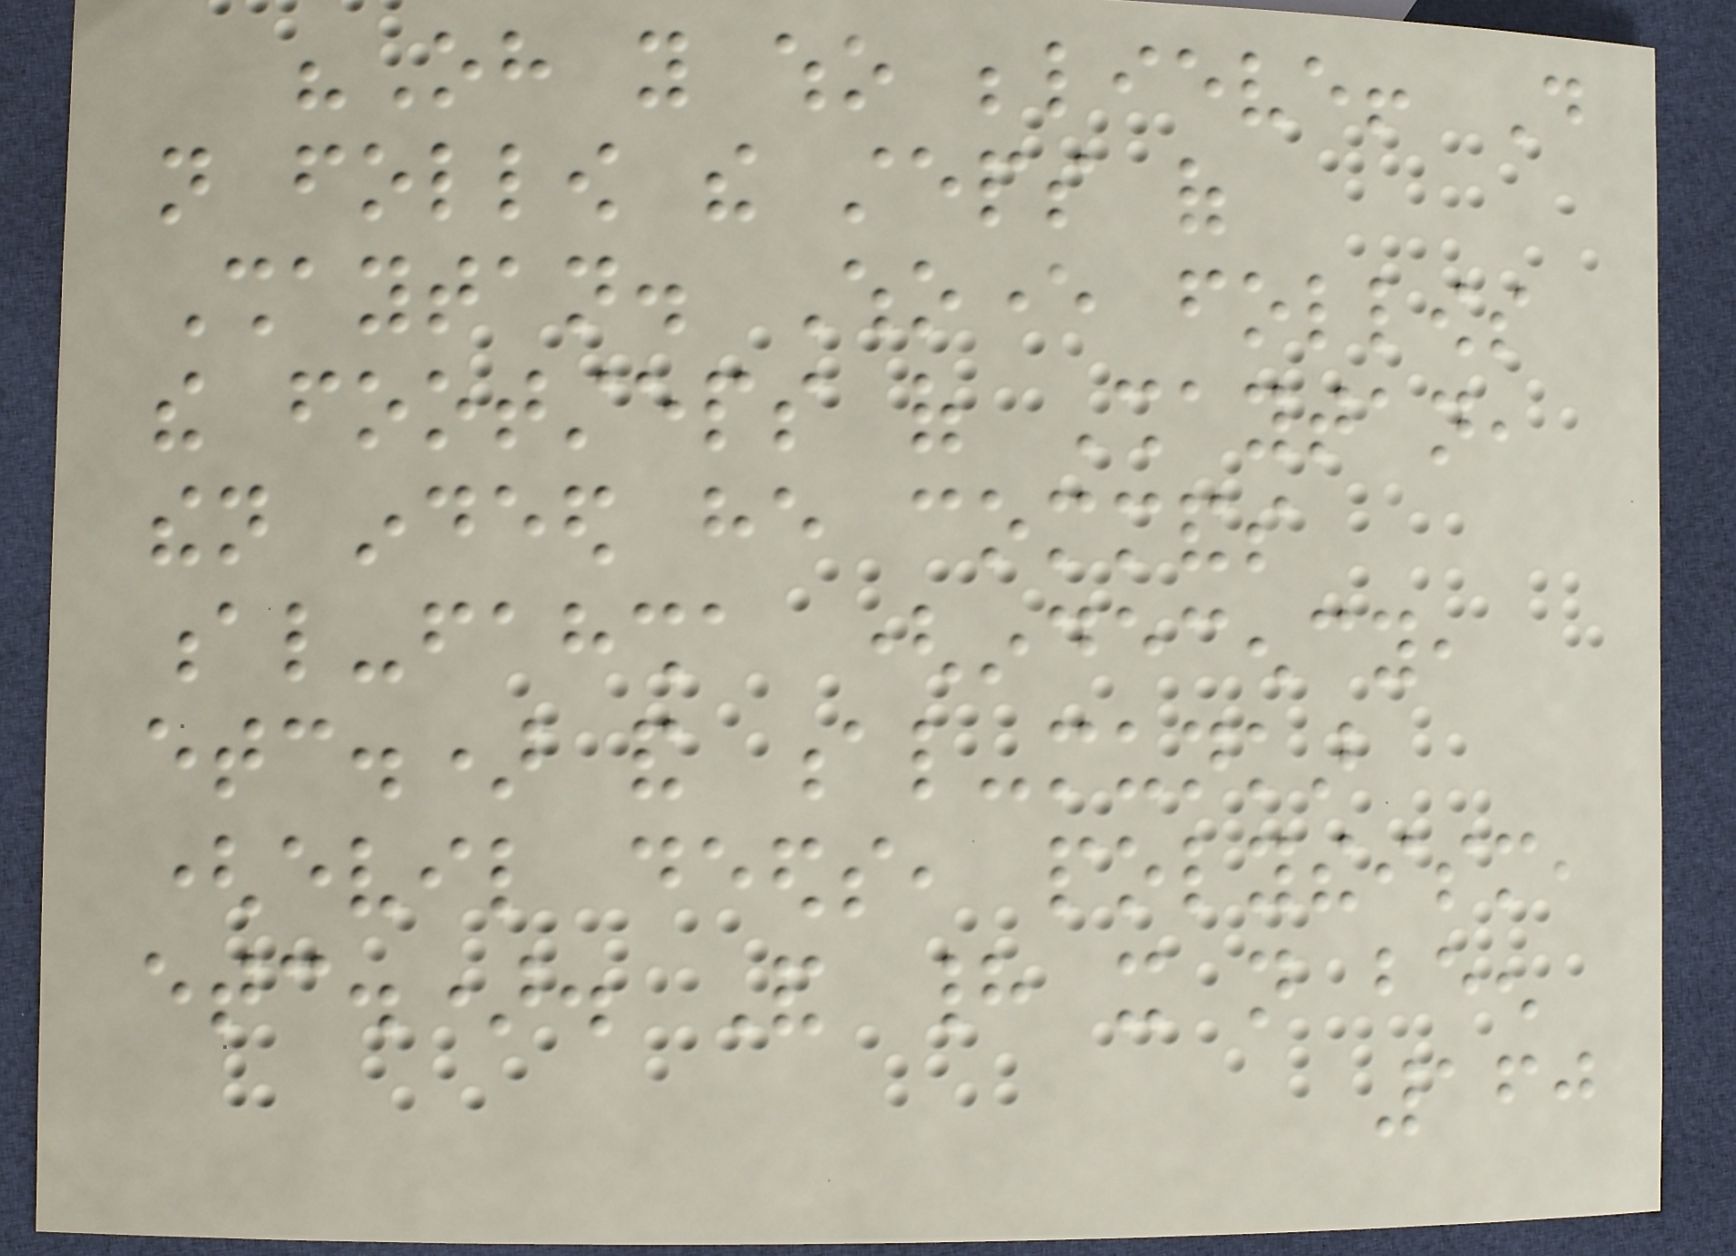"Oh you who believe! Do
not follow the steps of
Shaytan. Whoever follows
the footsteps of Shaytan,
then indeed he commands
al-fahsha (indecency,
etc.) and al-munkar
(evil deeds, polytheism,
etc.). And had it not been
160
